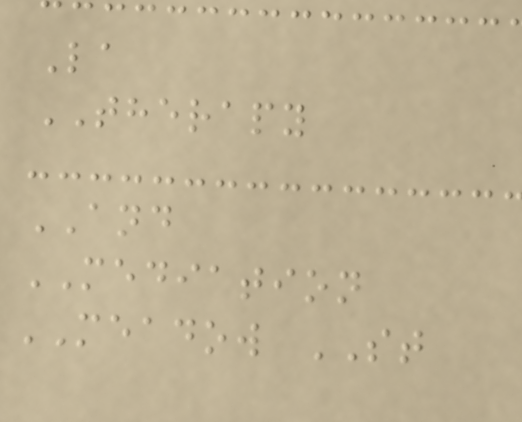La
THERAPY
AND
MEDIATION
MEADOW ST
